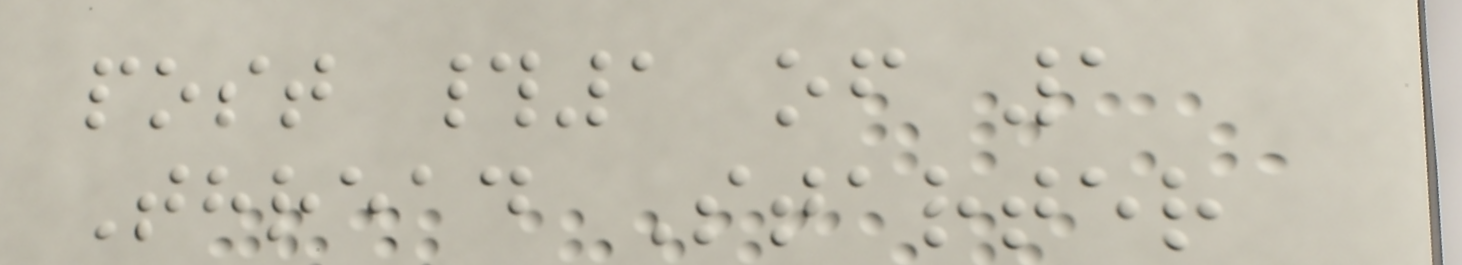post #1 of 1
Thread Starter
